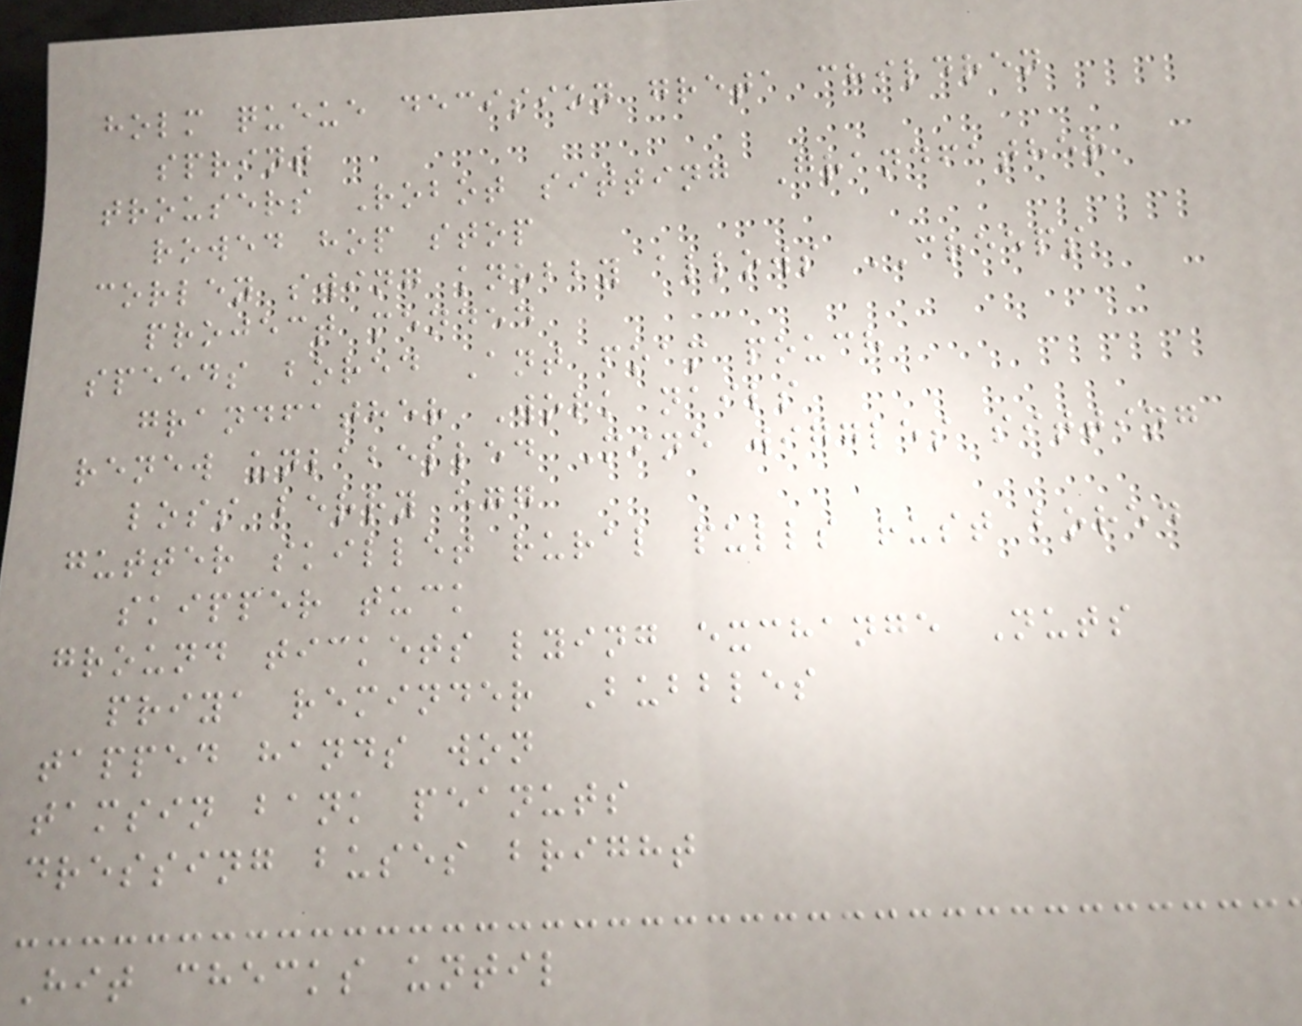holm queue decision greta children
sprint
trousers Robot sitting Grandfather
rowed hop stop
corley swing knobby allows CREEPS
project mended
speeds bored Ant foam pouch
grandfather Work nails
renew unlabelled Mine wiggles sitting
loss berry egg
gutter skillet rural pulls rust bored
skipper tuck
ground tickets lying exchange Nuts
priya reminder Bubbles
tapped hands won
tamsin bank peanuts
dressing buses bright
Hit checks until
